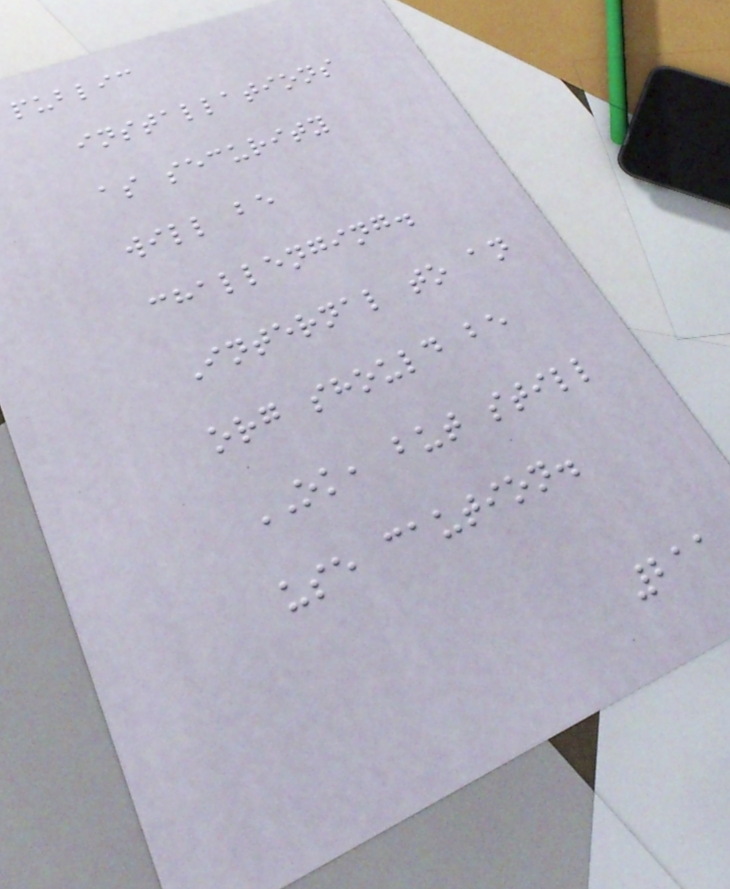public
installations
as security
will be
challenging.
Internal to an
org should be
OK, but still
use caution.
211
